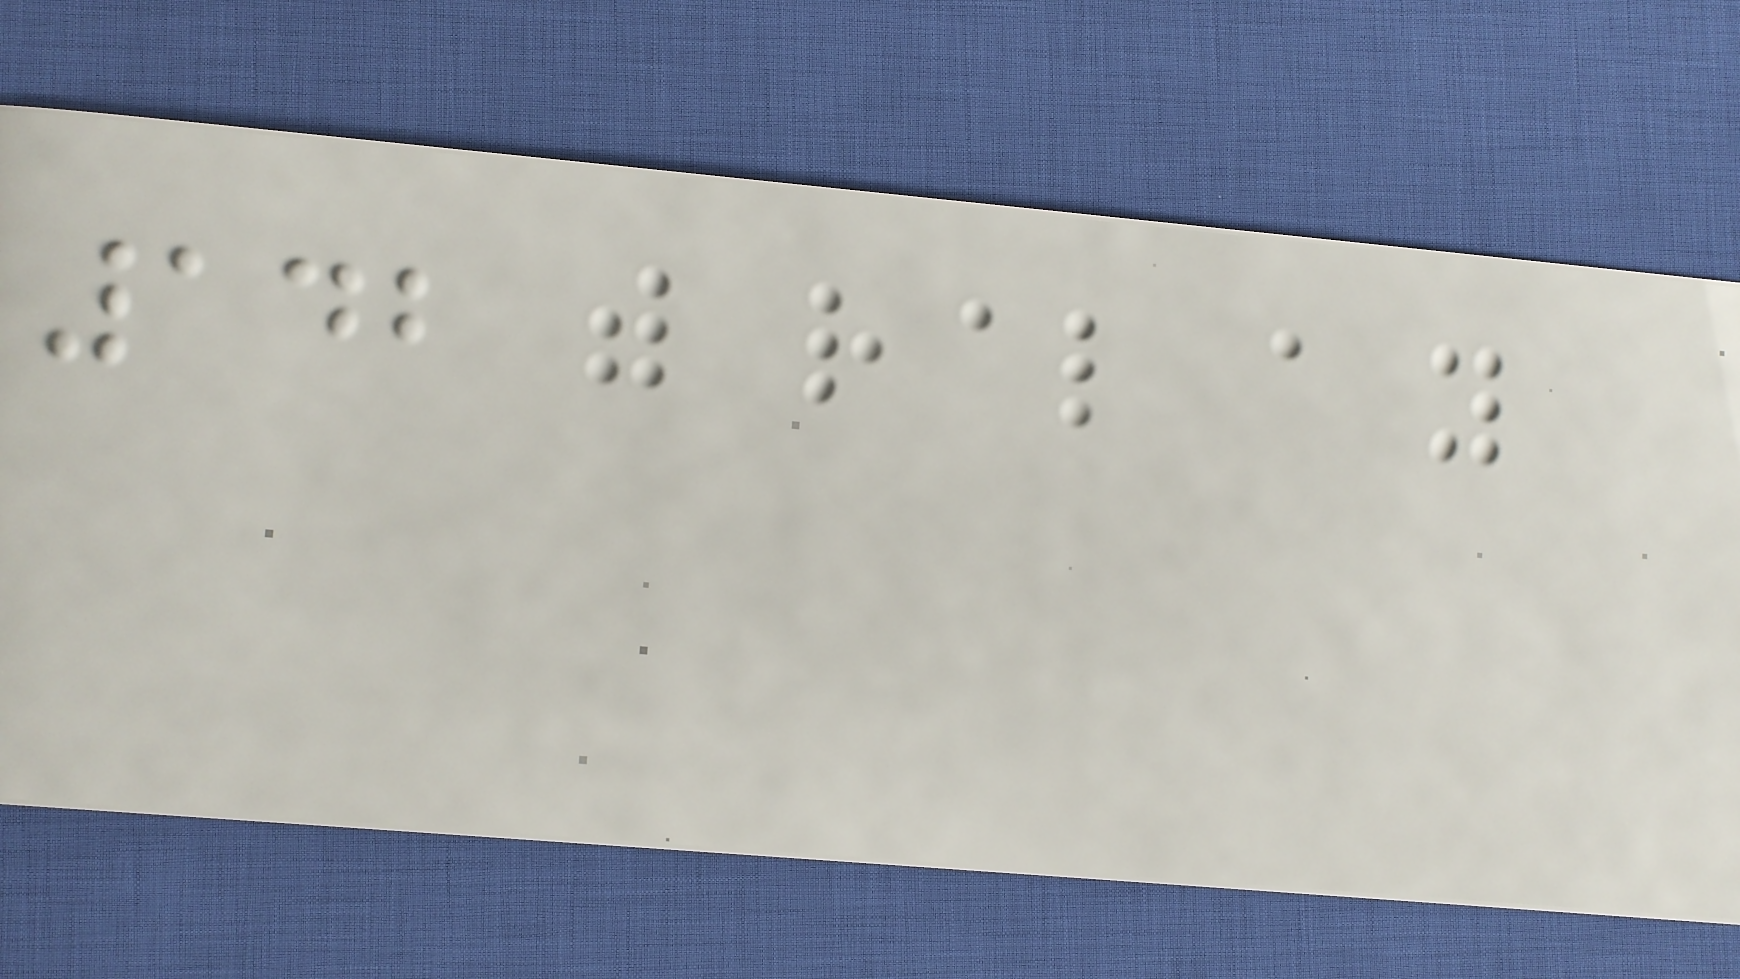142
